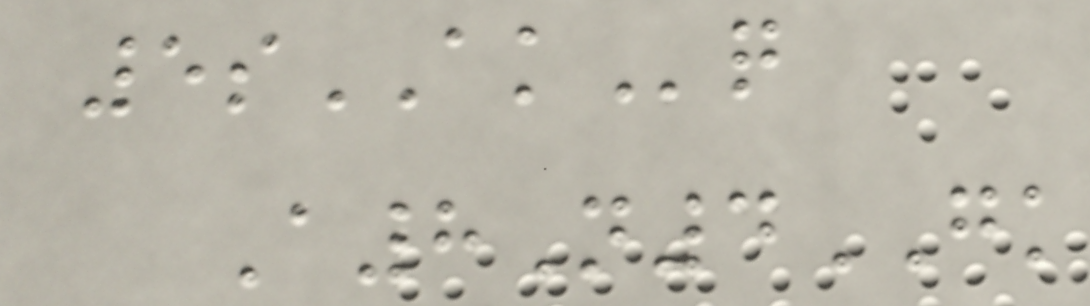5sAKq
A8N4GK
